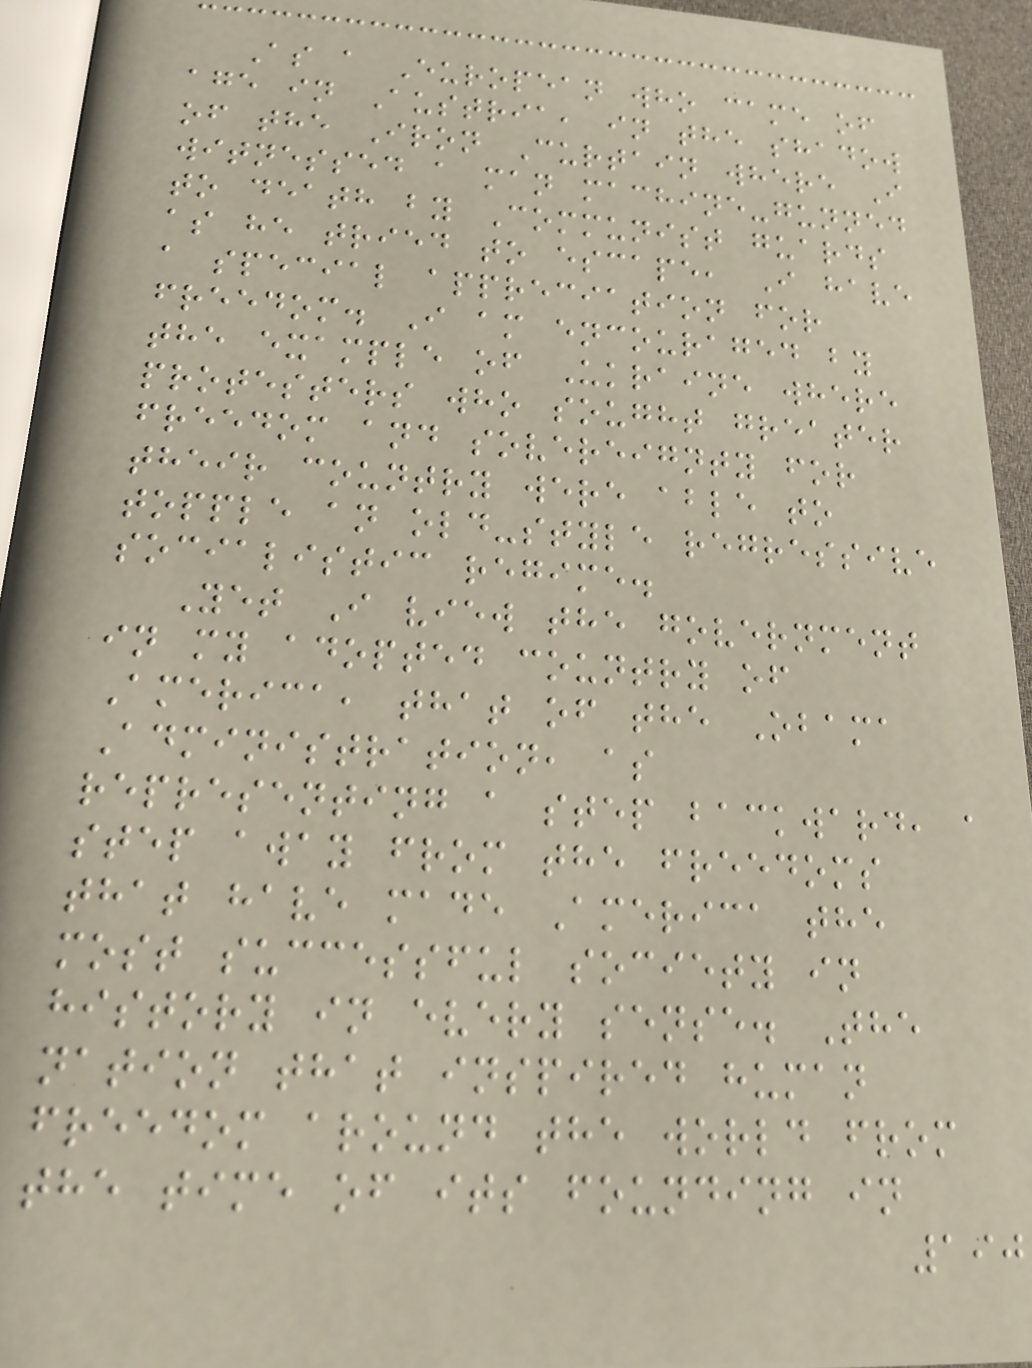As a European who came of
age in Austria, in the shadow
of the Iron Curtain where I
witnessed a man machine-gunned
to death by Communist guards
as he tried to escape, I have
a special appreciation for
freedom. I am encouraged by
the example of Ukraine where
protesters who sought greater
freedom and sovereignty for
their country were able to
topple an old-style regressive
socialistic regime.
Yet I view the government
in my adopted country of
America, that of the Obama
Administration, as
representing a step backward, a
step away from the freedoms
that have made America the
most successful society in
history in every sense. The
nation that inspired human
freedom around the world from
the time of its founding in
190
